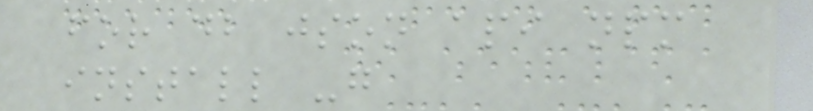for db json api npm
install -g
